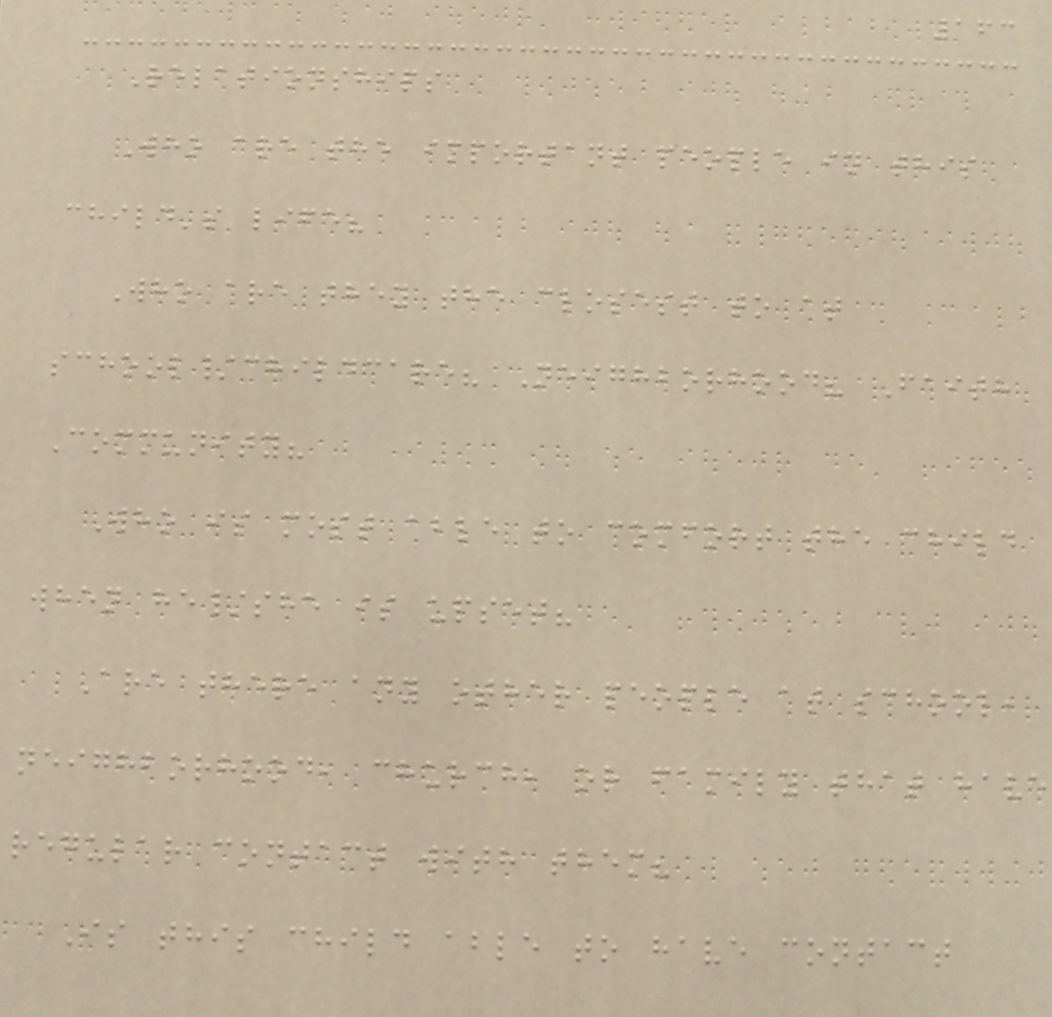163
Relationships
Who are the important people in this
child's life?
Who are they the closest to at
school/childcare? Neighborhood? Faith
Community?
Who is most able to comfort the child
when he/she is upset?
Are there any other people at school,
neighborhood, church, or family that have
regular contact with them?
Is this child able to have contact
